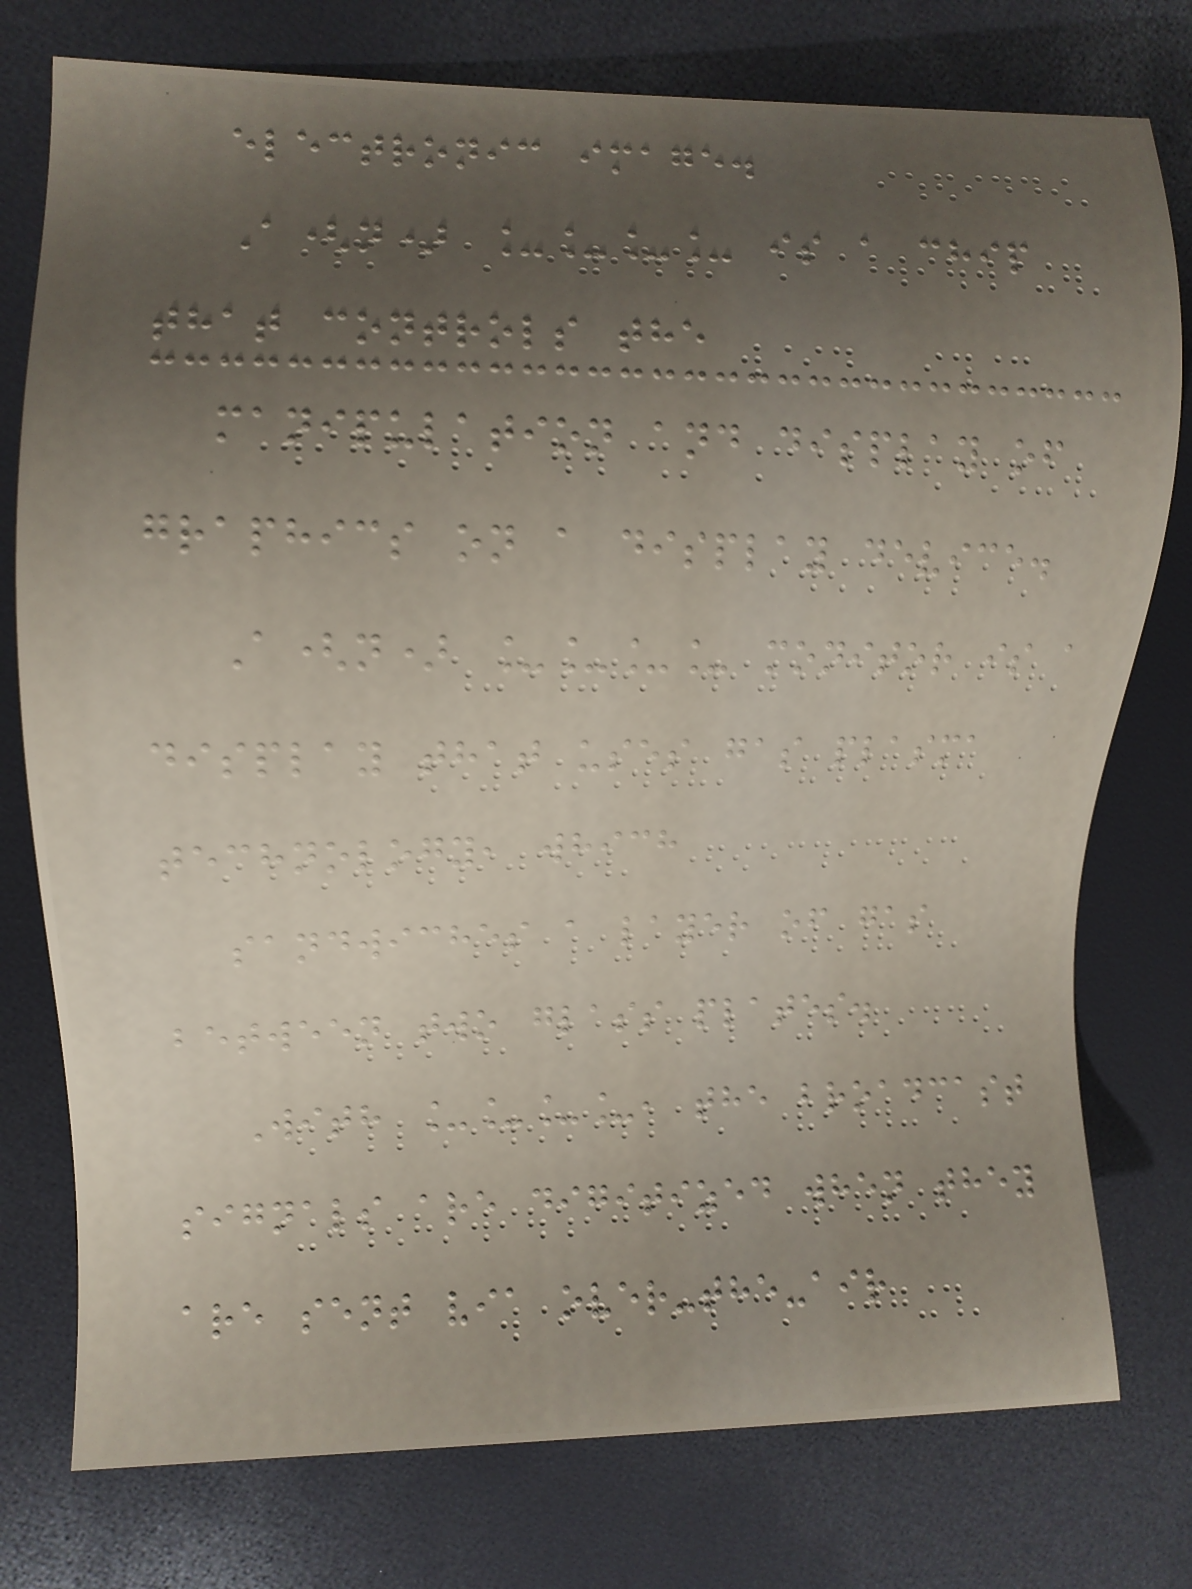electronic image.
A(n) ____ is a chip
that controls the
manipulation and display of
graphics on a display device.
A(n) ____ monitor is a
display that uses gas plasma
technology, which
sandwiches a layer of gas
between two glass plates.
With ____, the broadcast
signals are digitized when they
are sent via over-the-air
